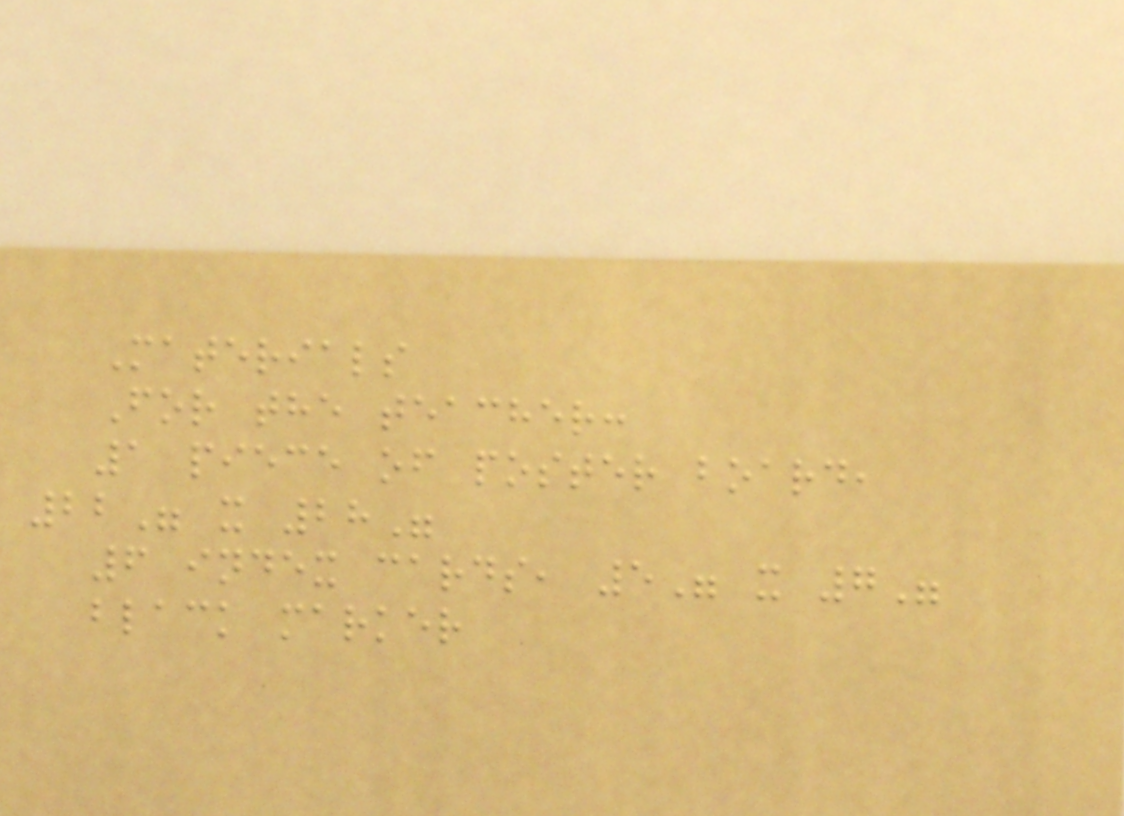Materials
For the teacher:
1 piece of poster board,
22" x 28"
6 index cards, 5" x 7"
black marker
